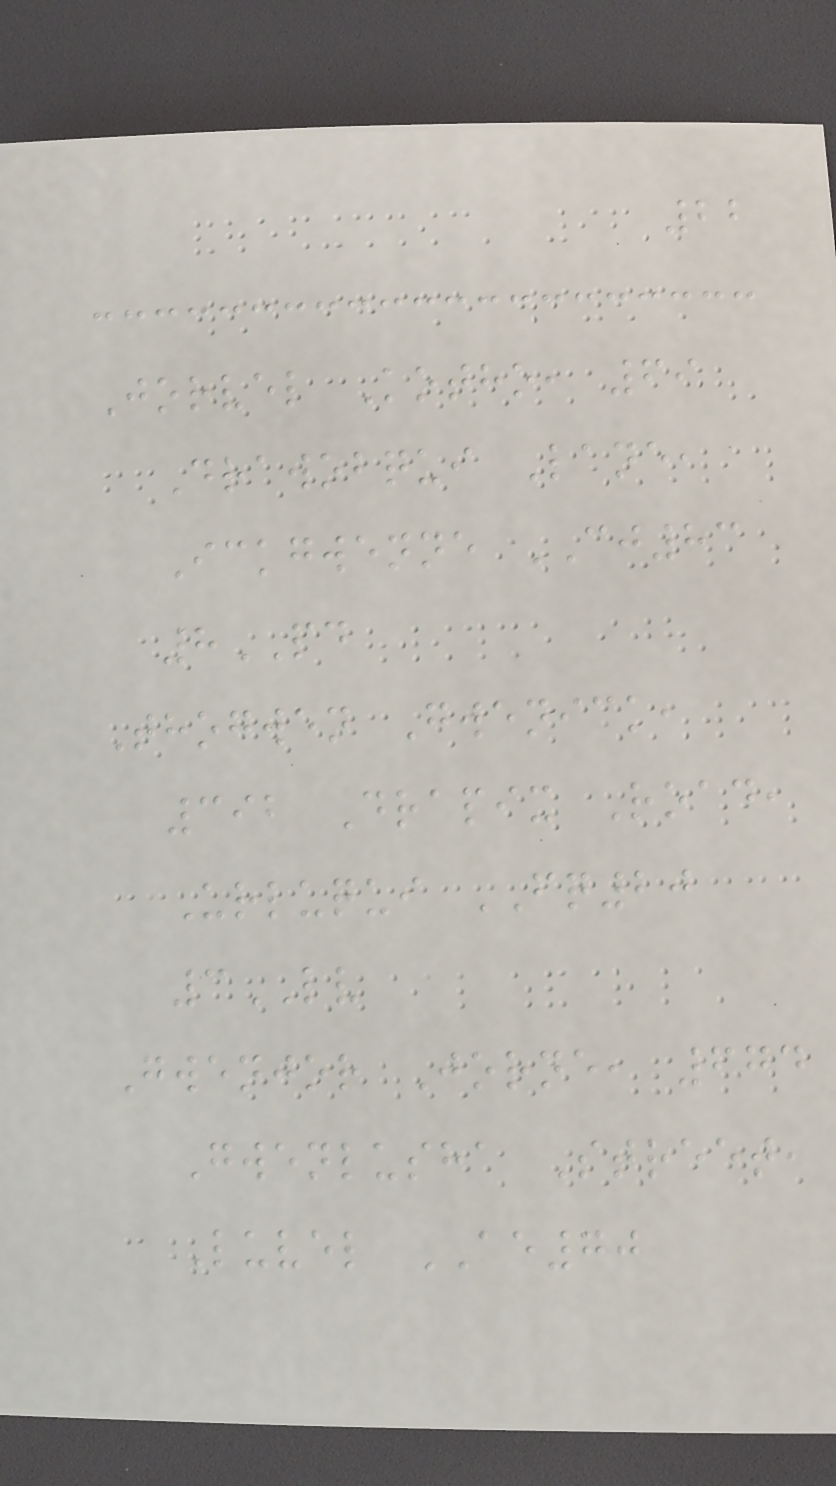22
Jorvel Kotho, 69
Drawobqui Lane,
Ickgwenne CJ83
8PD
Thogwen Gwenick,
392 Drapix Road,
Urluqui FQ20
3LV
Gwenjor Jorne, 674
Gwenlusha Street,
Luvel AE70
